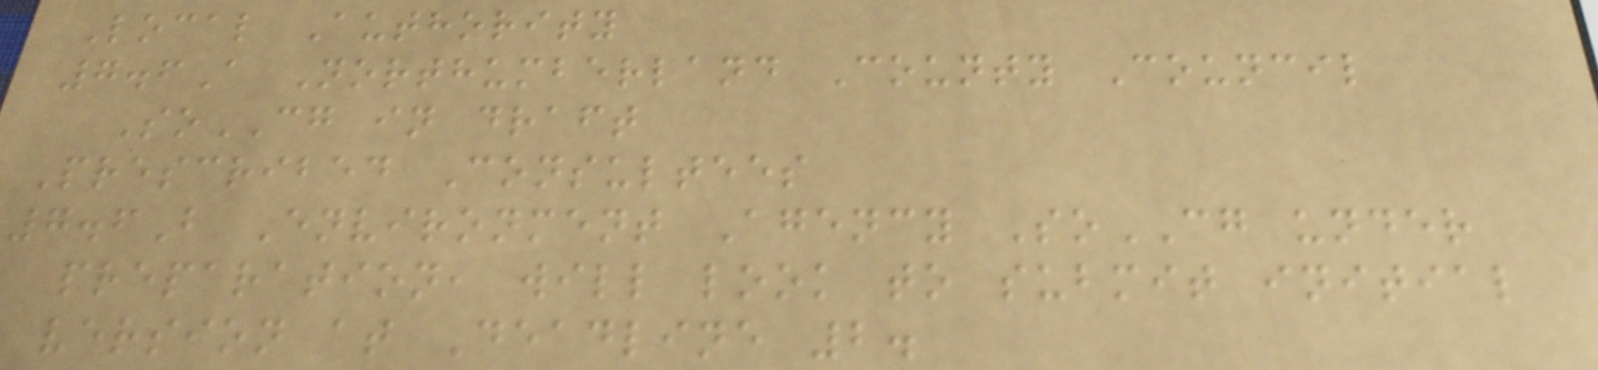Local Authority
7.6A Northumberland County Council
SoCG in draft
Prescribed Consultees
7.6B Environment Agency SoCG under
preparation, will look to submit initial
version at Deadline 2.
